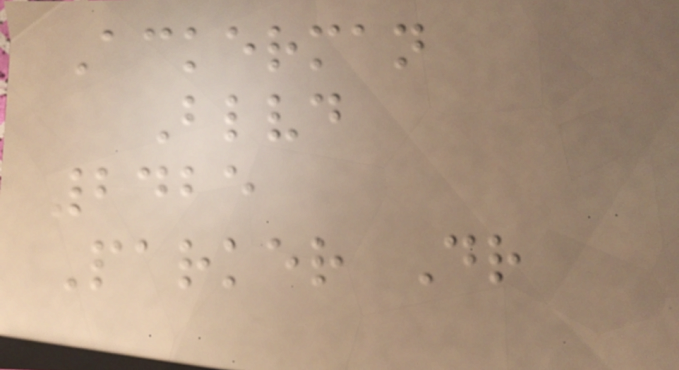Ackerman
Blvd
2425
Parker Dr
